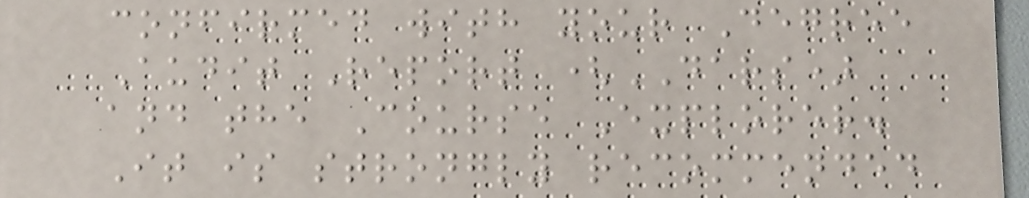confirmed with your Degree
Audit Report (DARS)
and the Course Explorer.
It is strongly recommended
